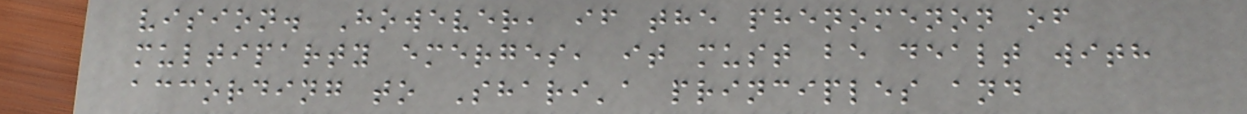vision. However, if the phenomenon of
multiparty emerges, it must be dealt with
according to Shari'a principles and
